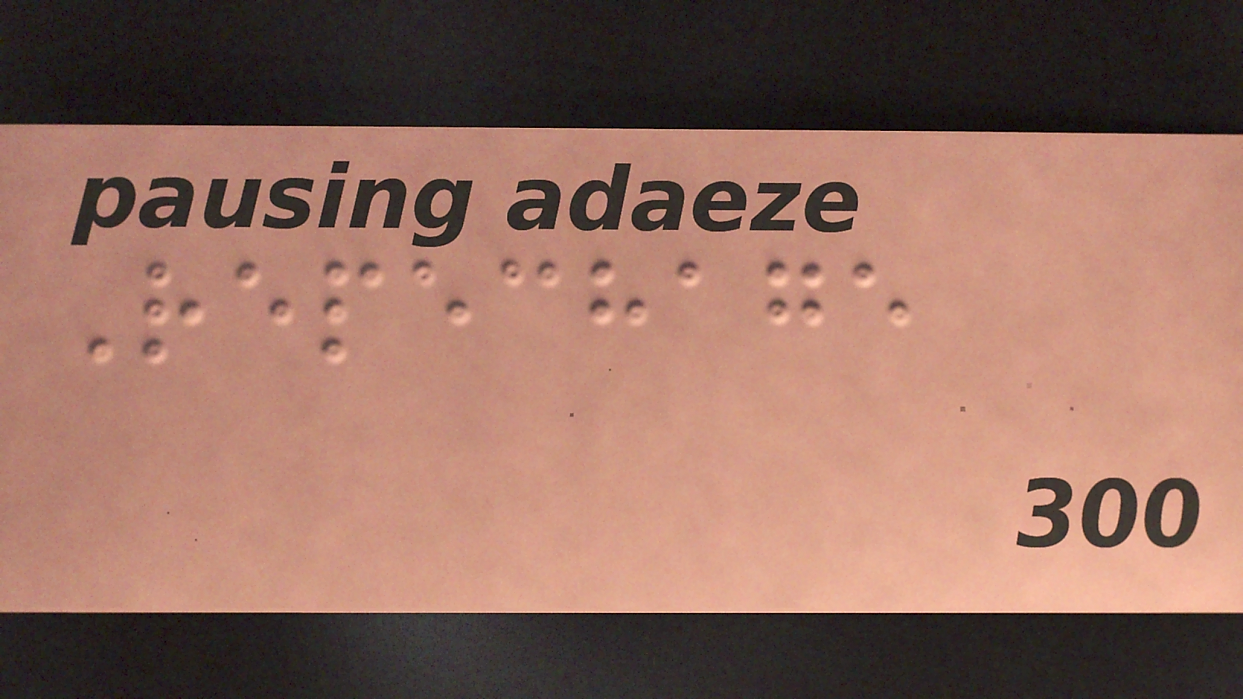Repechage
